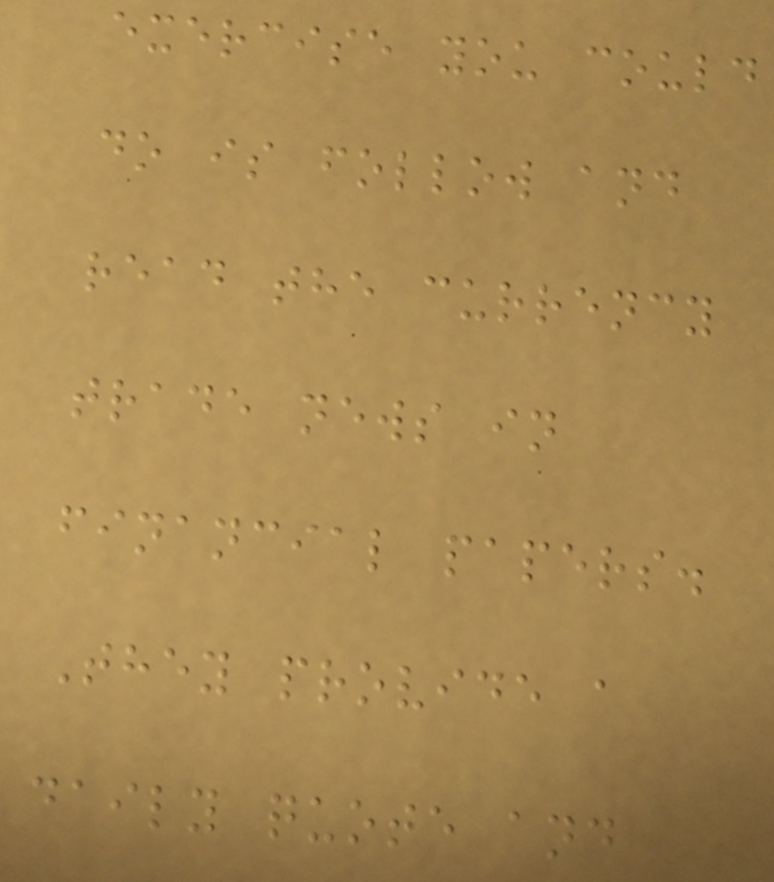exercise you could
do is follow and
read the currency
trade news in
financial papers.
They provide a
daily quote and
